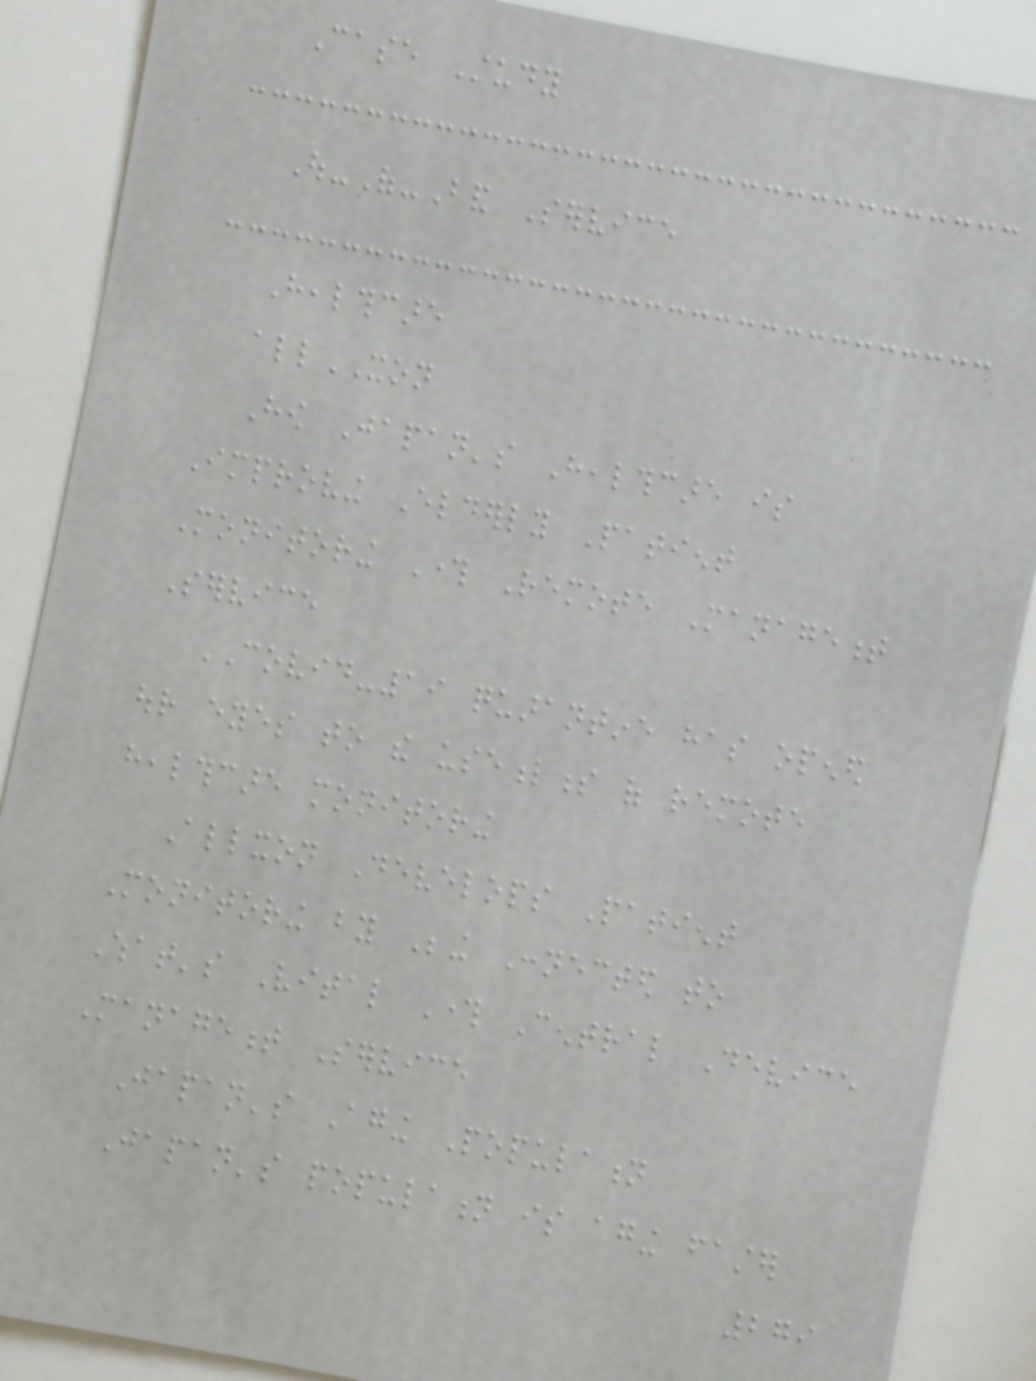Case Study
Out-Of-Band Service
Healthcare
allXON
How Japan's Healthcare is
Improving Elderly Patient
Monitoring Through Remote Management
Service
COVID-19 quarantine has opened
our eyes to the usefulness of remote
healthcare monitoring
Allxon Develops Patient
Monitoring by Being Connected to
What's Vital Through Central Device
Management Service
Japan's Aging Population
Japan's population is aging faster
279
